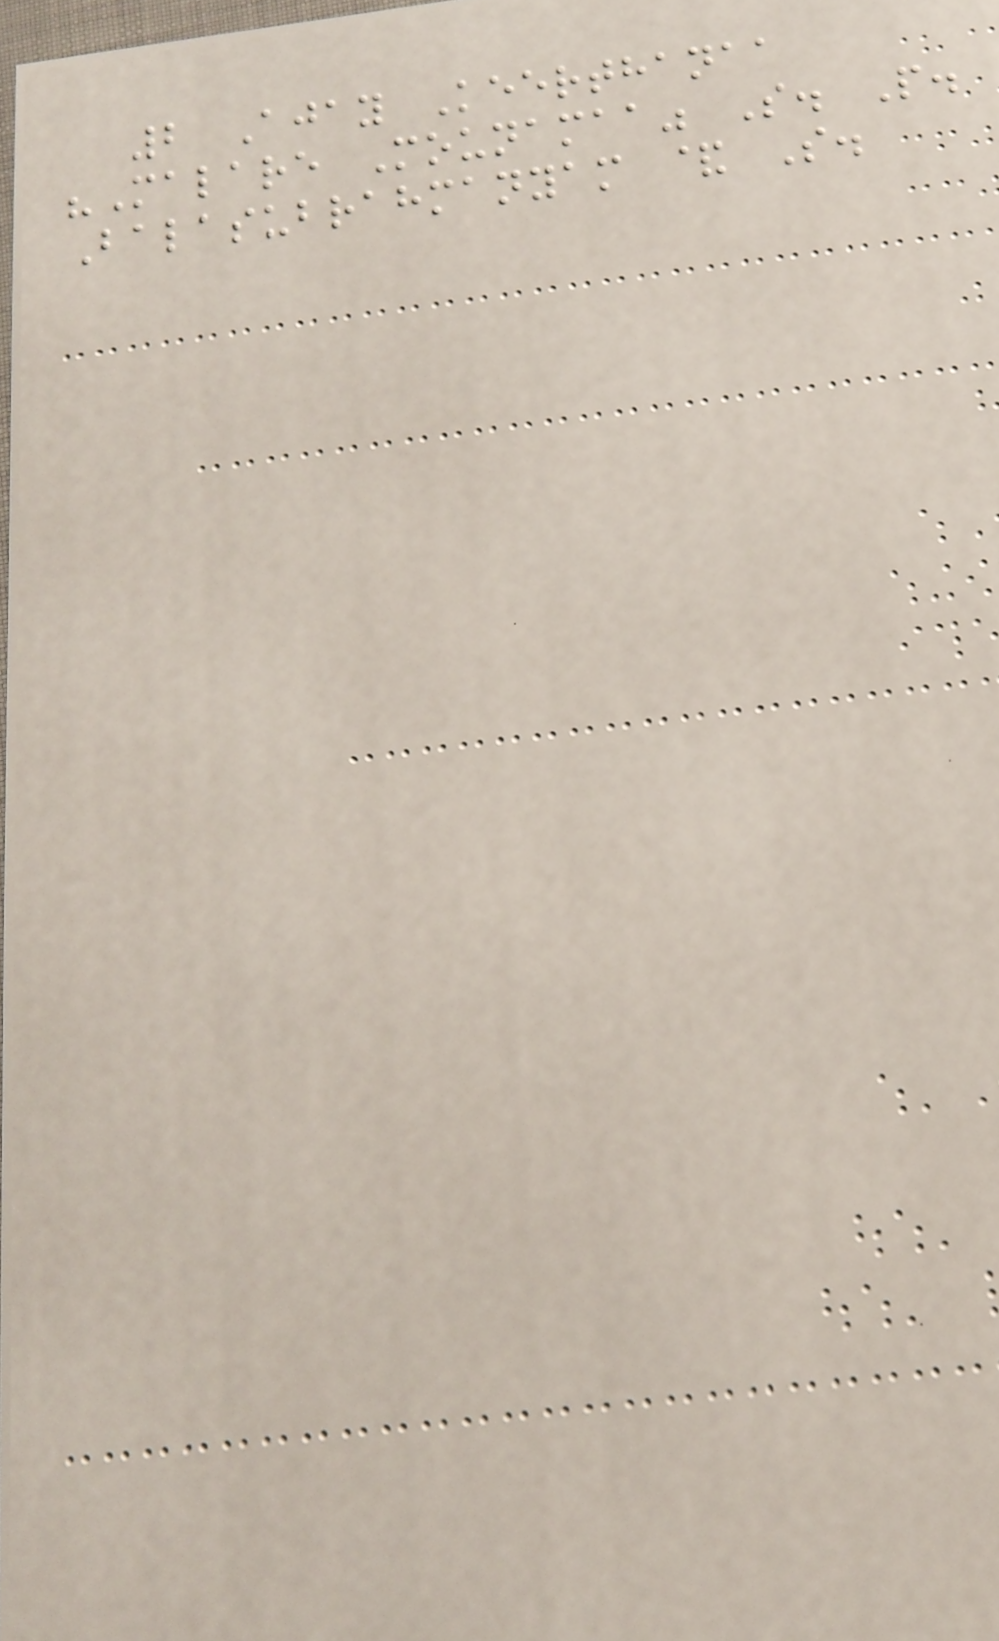2 Ajay Keerthanaa
"Malare Mounamaa" S. P.
Balasubrahmanyam & S.
